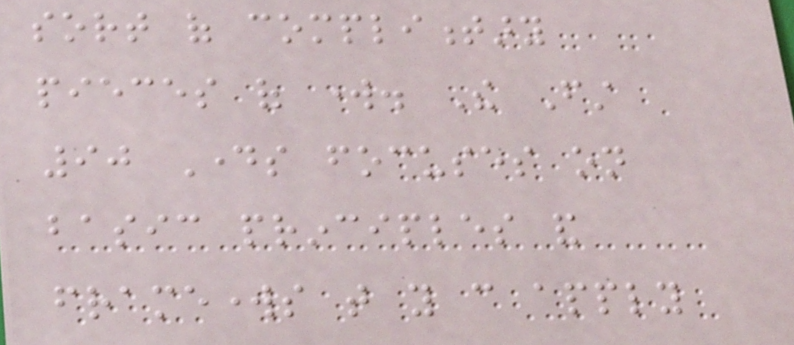sort of complimentary
pieces of work. The First
90 Days focuses on
basic principles and
frameworks that you can apply
